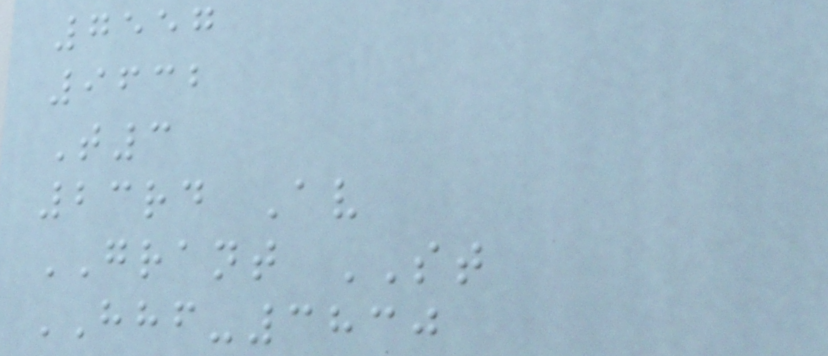7557
9632
T3
23rd Av
GRANT ST
HHF-3830
